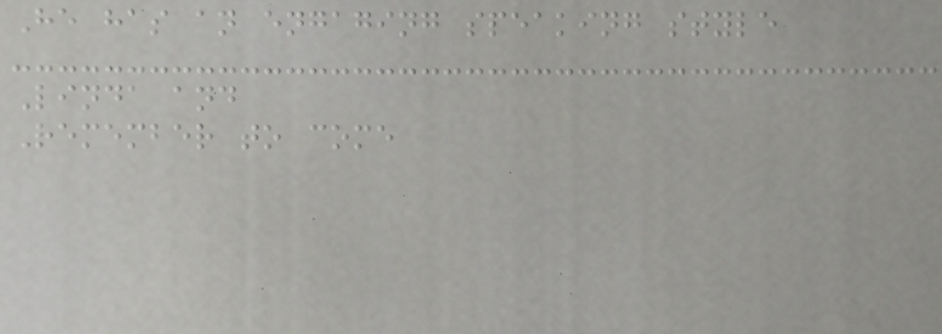He has an engaging speaking style
Linda and
Remember to come
